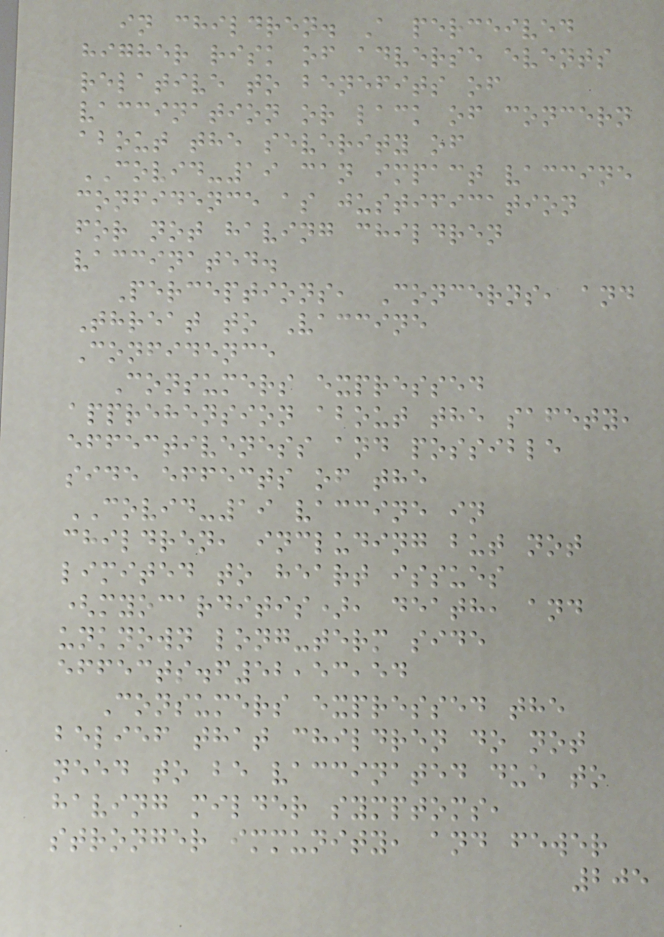in children. A perceived
higher risk of adverse events
relative to benefits of
vaccination or lack of concern
about the severity of
COVID-19 can impact vaccine
confidence as justification
for not having children
vaccinated.
Perceptions, Concerns, and
Threat to Vaccine
Confidence
Consumers expressed
apprehension about the safety,
effectiveness and possible
side effects of the
COVID-19 vaccine in
children, including but not
limited to heart issues
(myocarditis), death, and
unknown long-term side
effects.f52,53,54
Consumers expressed the
belief that children do not
need to be vaccinated due to
having milder symptoms,
stronger immunity, and fewer
205
